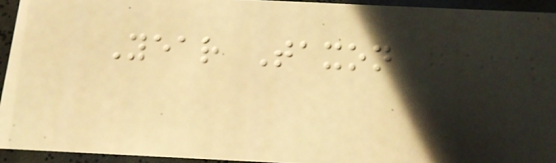Year Taxon
